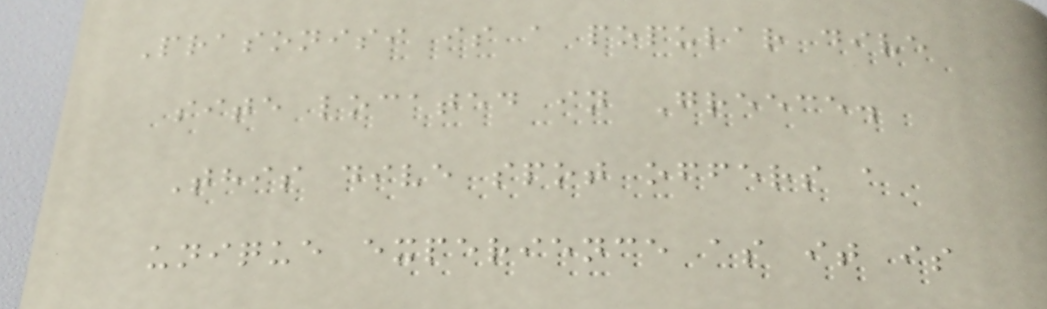Prasonisi is a popular dive
site located in Greece.
This dive spot offers a
unique experience as it is
